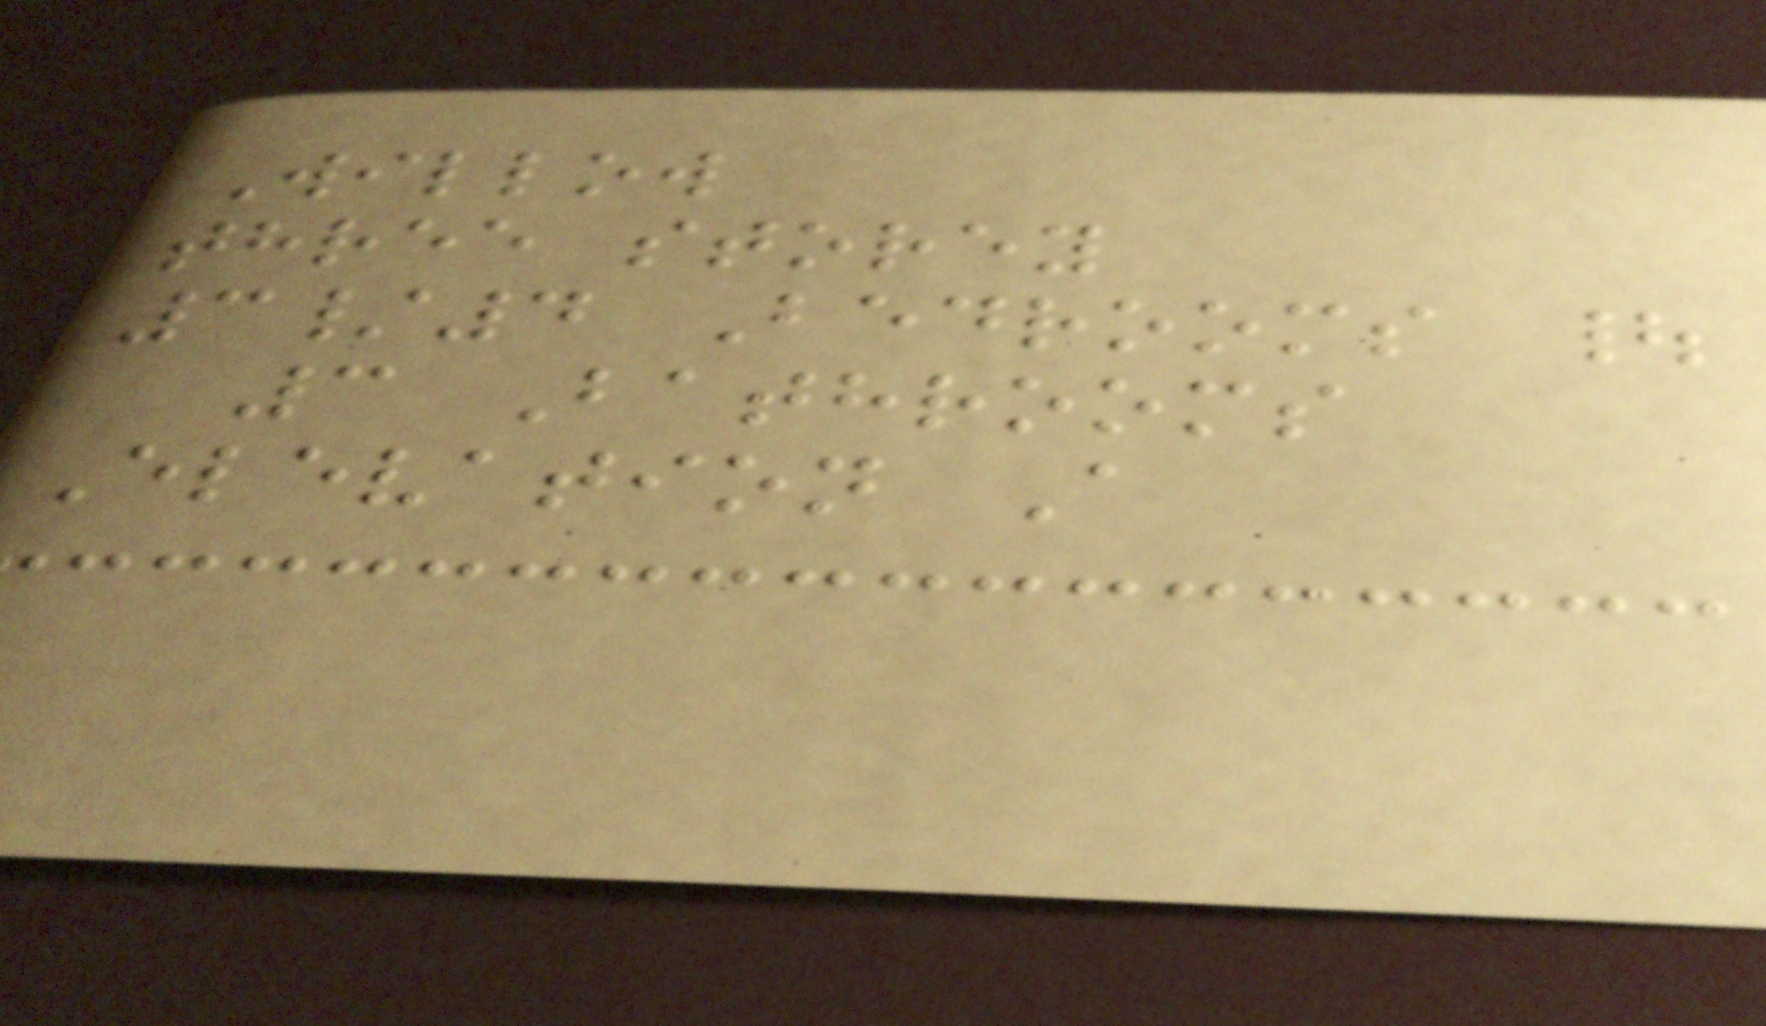Willow
three storey
3/4 Bedrooms |
3 Bathrooms
Elevation A
